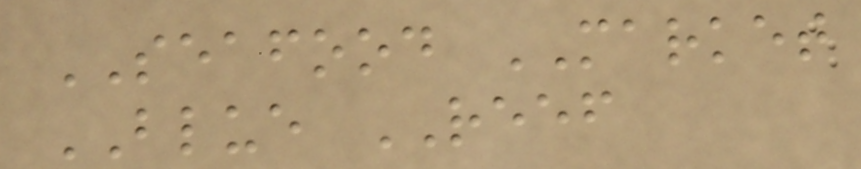SEAFOOD MARKET
BLUE REEF
